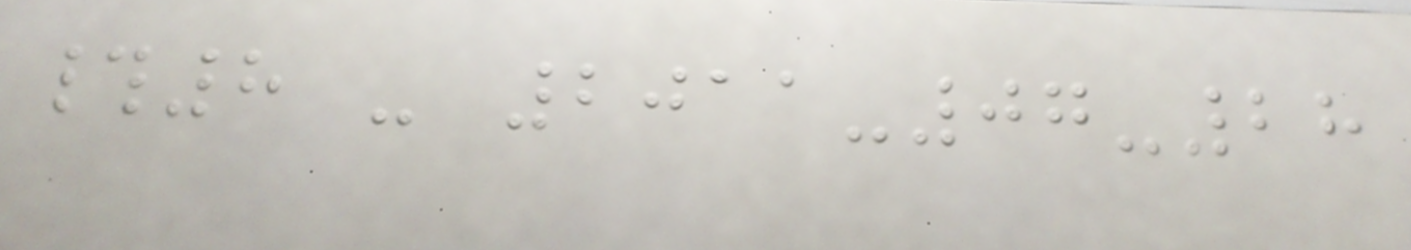#8 - 2011-07-28
